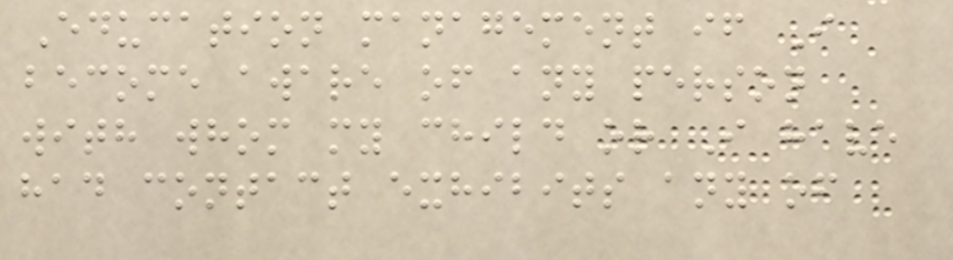Education management if I
become aware of any person
with whom my child or I have
had contact exhibits any of
